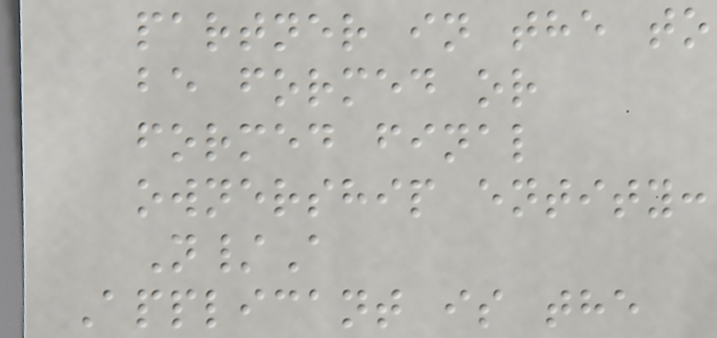partner in the to
be formed or
formed final
ownership entity:
N/A
Applicant is the
